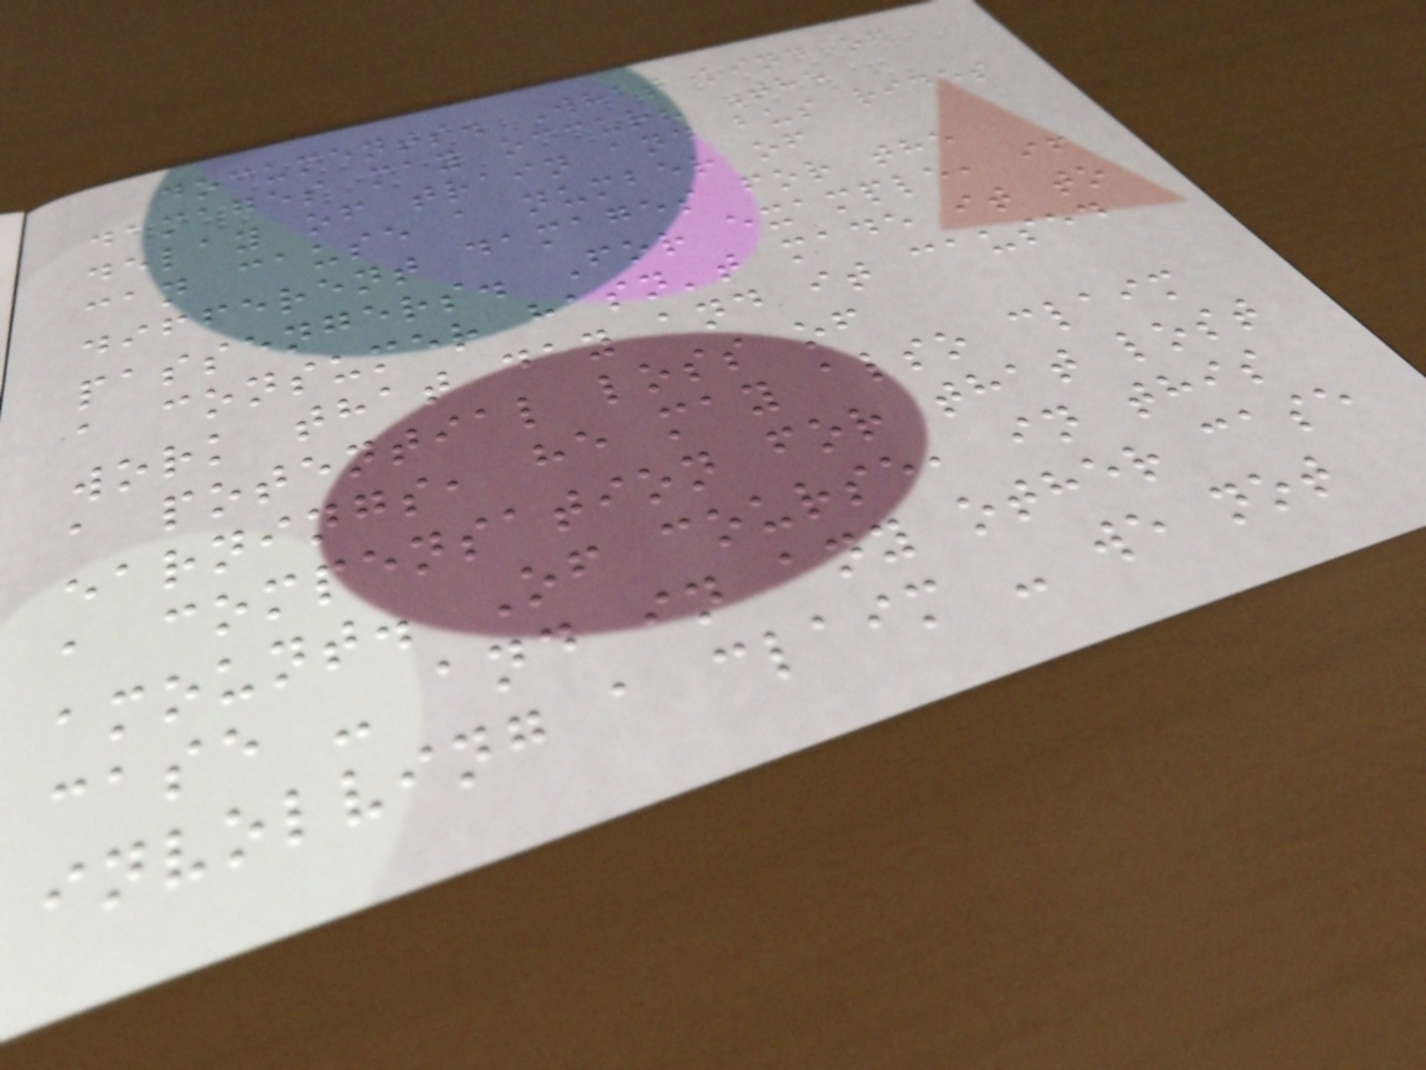documents. What kind of
damages may occur? The
delay of train and bus rides
can cause a number of
different damages for the
passengers. For example, if
a consumer hasn't made it to
work that day and it caused
a potential loss of
earnings, he may also claim
a compensation for that lost
amount. Of course, in this
case - and in any other case
involving a claim - we not
